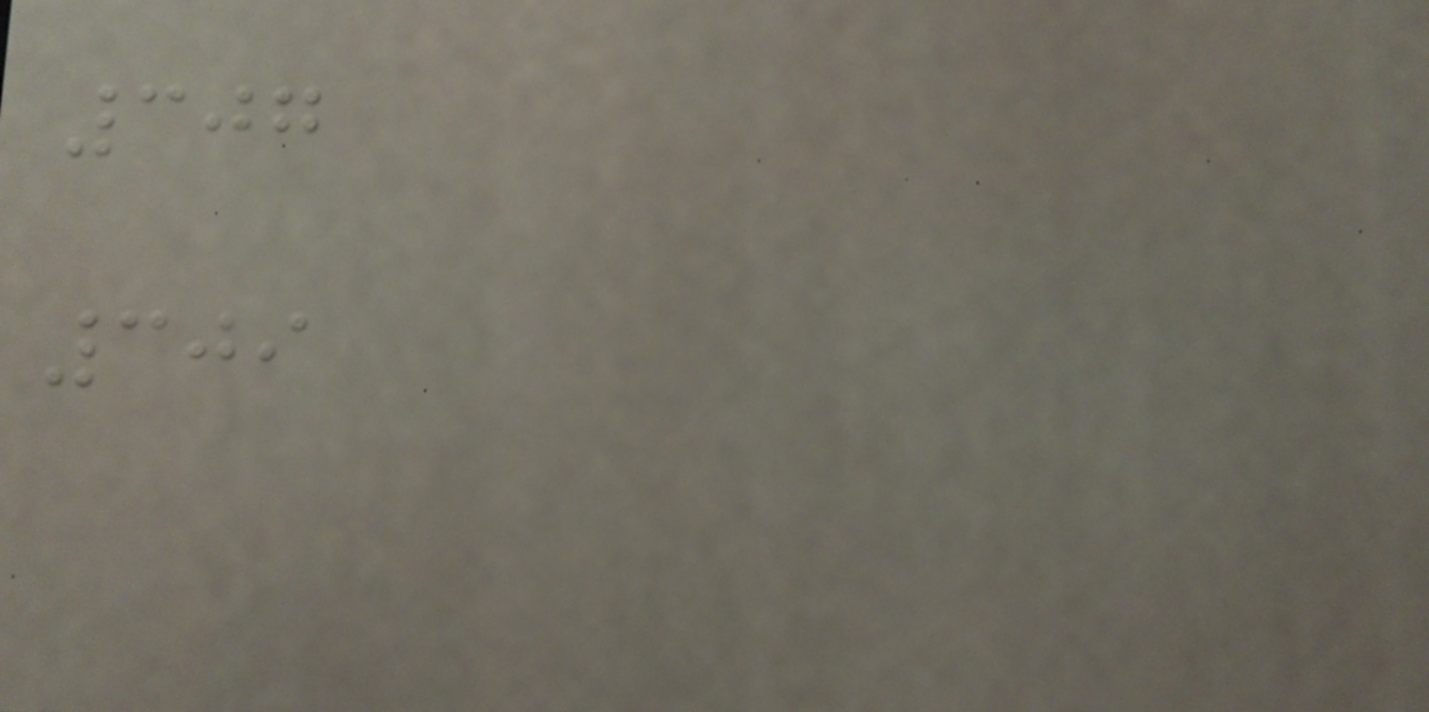307
309
